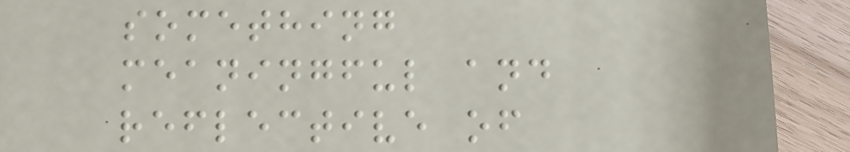something
meaningful and
reflective of
